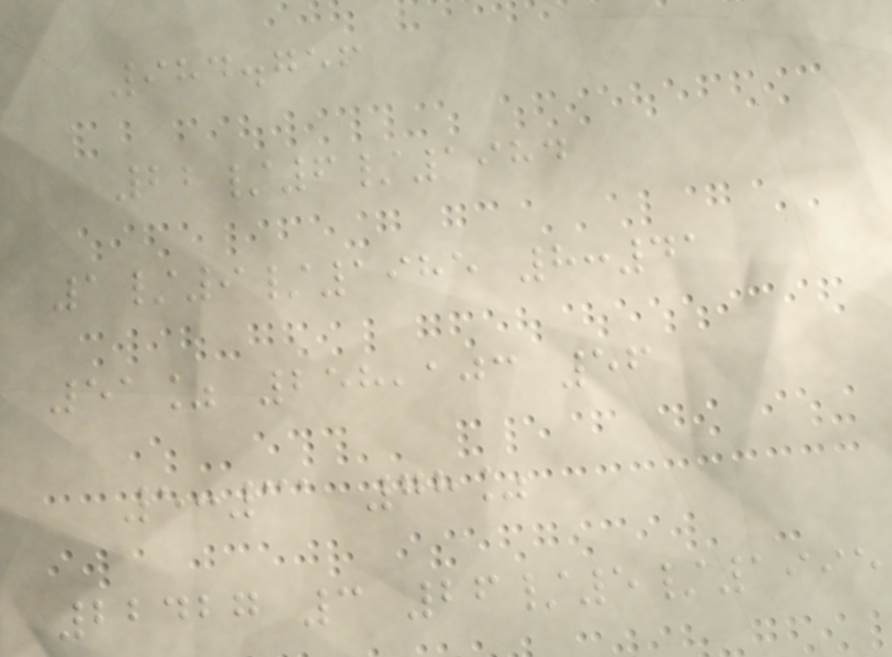984.756
22/6/1984
1/9/1985 8:41
51% 258,103 56
5:31 78%
22427 3 26/5/1995
